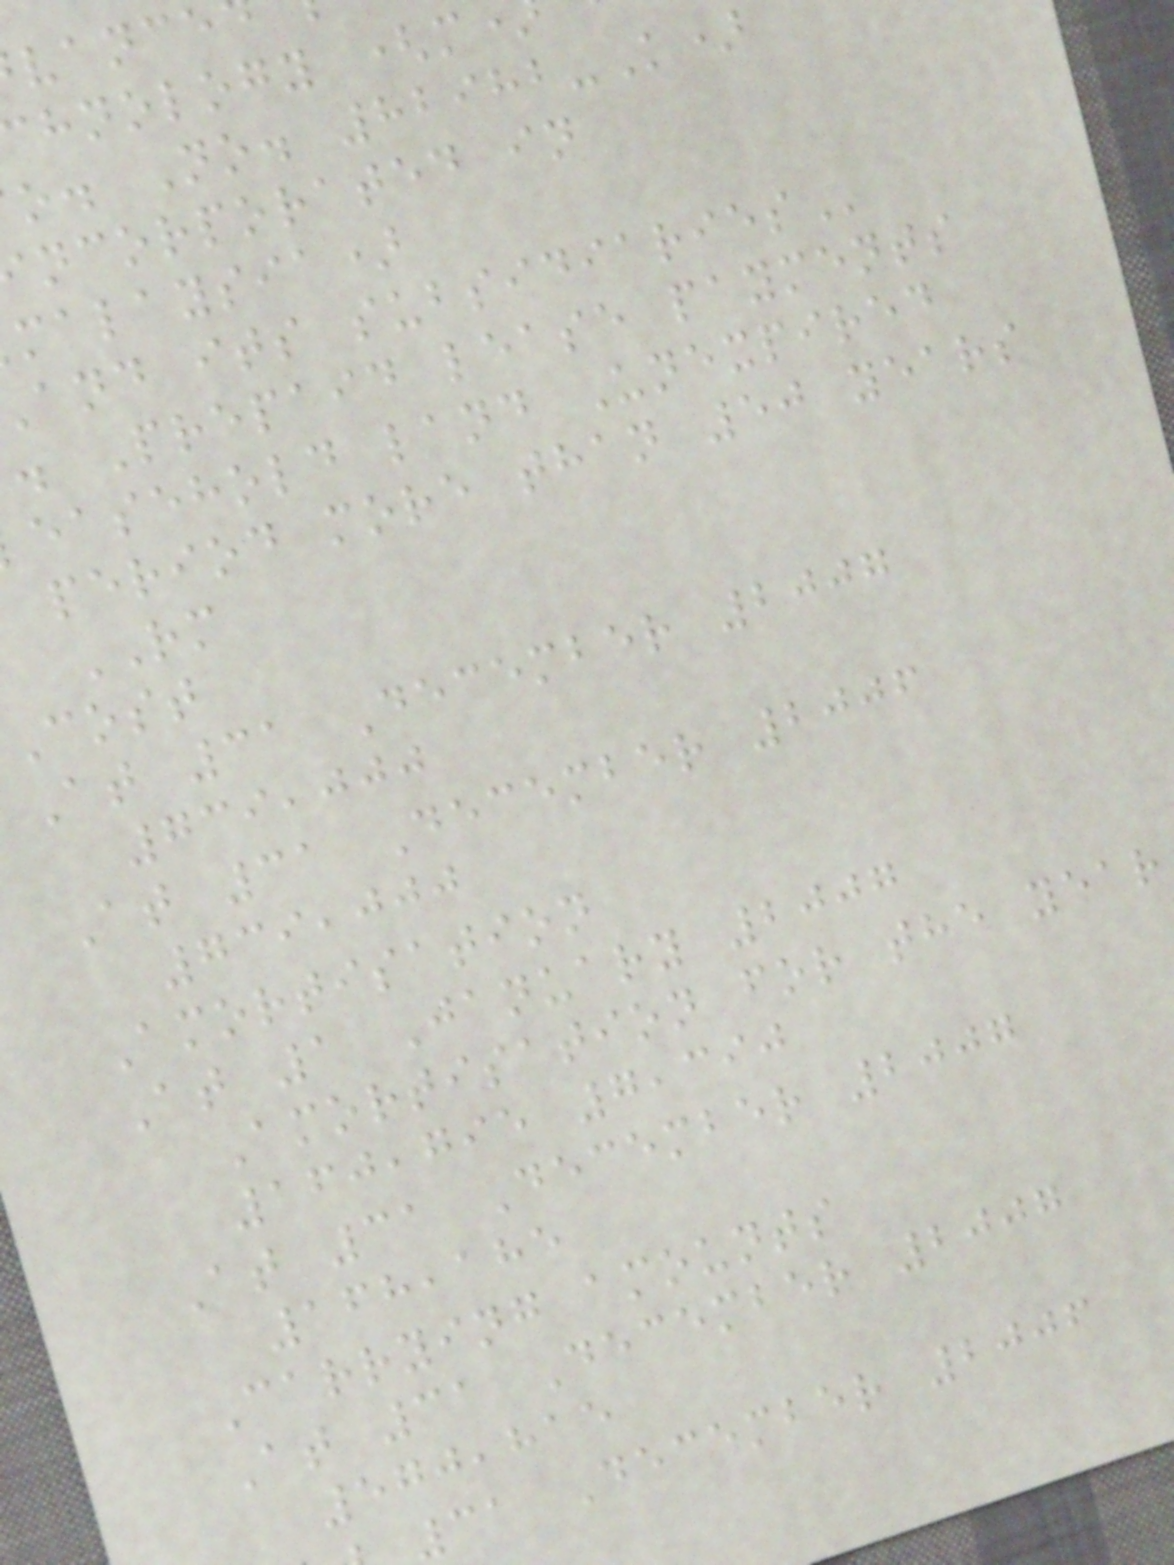hnology (
o. No. 82982-K)
ncorporated in
malaysia)
and its
. Prepaid lease payments
easehold land Unexpired
period more than 50 years
RM
Cost
At 31 December 2007
739,000
At 31 December 2006
739,000
Amortisation
At 1 January 2007
Amortisation for the year
160,795 7,390
At 31 December 2007
168,185
Carrying amounts
At 31 December 2007
570,815
31 December 2006
